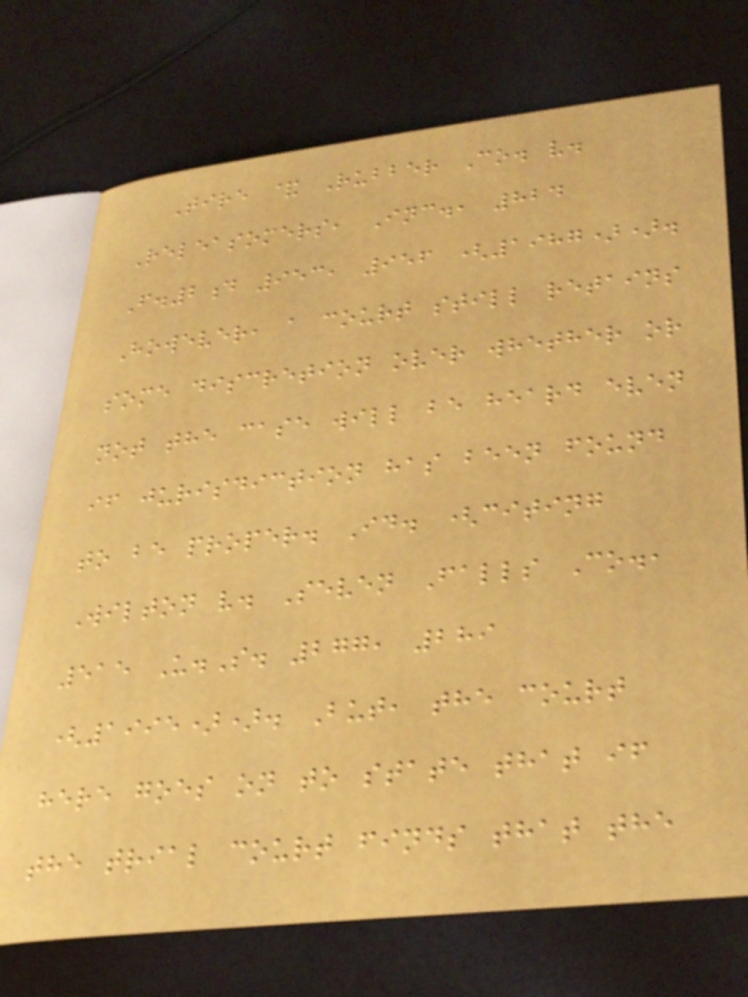Tire & Rubber Co. v.
Releasomers, Inc., 824
F.2d 953, 956 (1987)).
However, a court still retains
some discretion over whether or
not the case will be heard even
if jurisdiction has been found
to be proper. Id. (citing
Wilton v. Seven Falls Co.,
515 U.S. 277, 289
(1995)). But, the court
here goes on to state that if
the trial court finds that the
